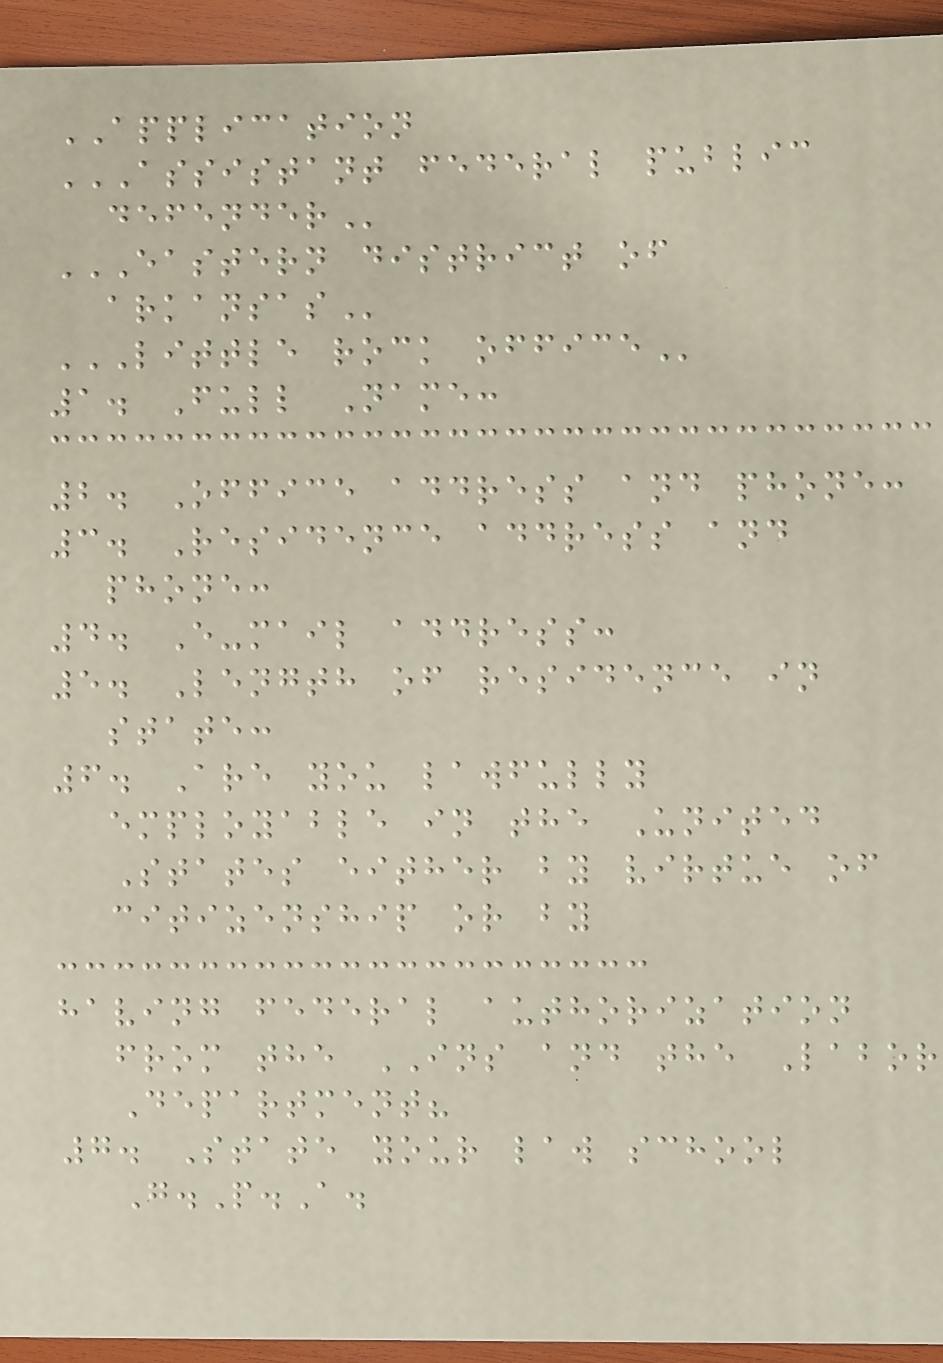APPLICATION
ASSISTANT FEDERAL PUBLIC
DEFENDER
EASTERN DISTRICT OF
ARKANSAS
LITTLE ROCK OFFICE
1. Full Name:
2. Office address and phone:
3. Residence address and
phone:
4. E-mail address:
5. Length of residence in
state:
6. Are you lawfully
employable in the United
States either by virtue of
citizenship or by
having federal authorization
from the INS and the Labor
Department?
7. State your law school
G.P.A.
